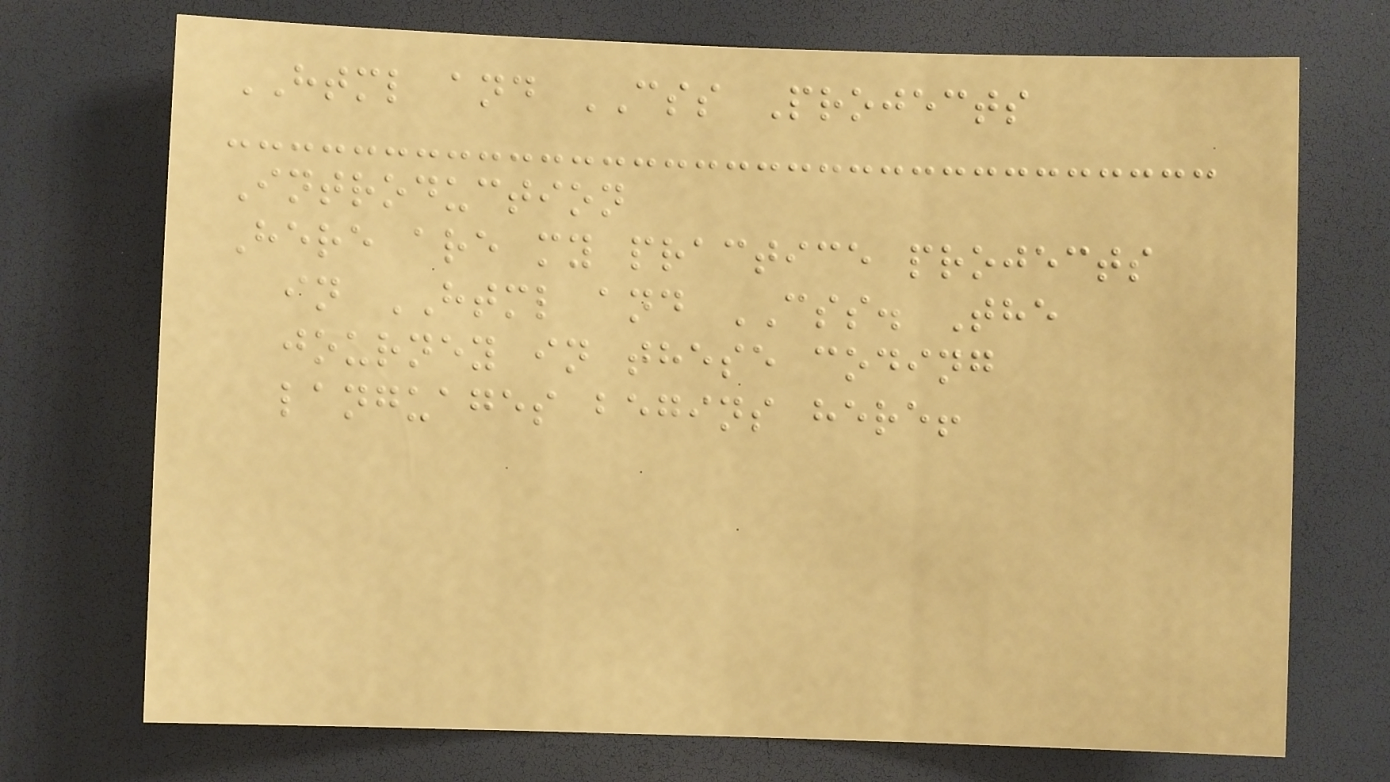HTML and CSS Projects
Introduction
Here are my practice projects
in HTML and CSS. The
journey in these coding
languages begins here!
